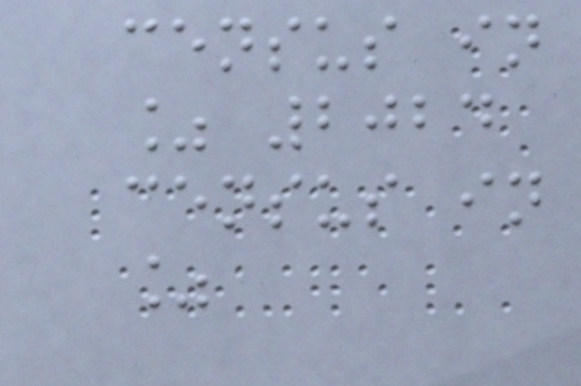census in
% 2024
census in
%
